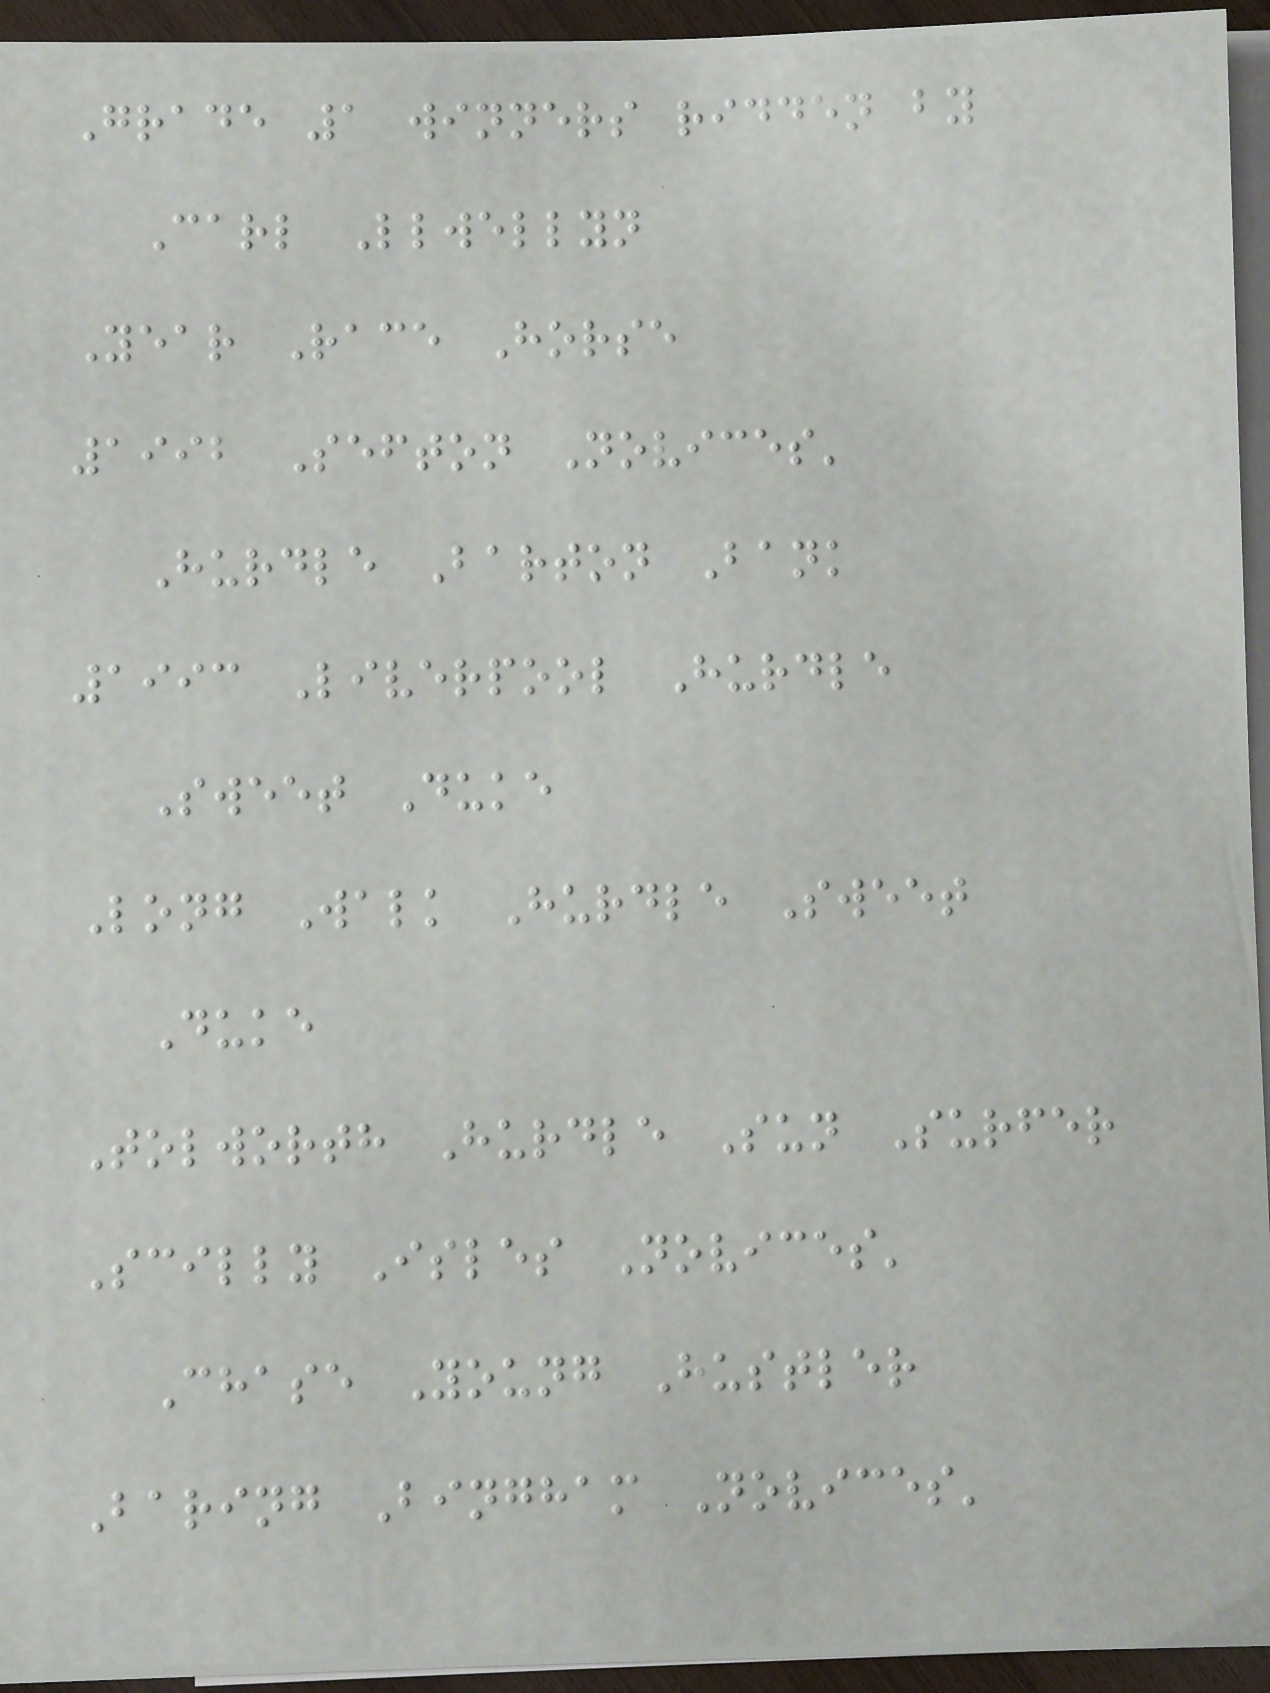Grade 1 winners ridden by
Carl Llwellyn
Year Race Horse
1992 Sefton Novices'
Hurdle Barton Bank
1993 Liverpool Hurdle
Sweet Duke
Long Walk Hurdle Sweet
Duke
Tolworth Hurdle Sun Surfer
Scilly Isles Novices'
Chase Young Hustler
Baring Bingham Novices'
